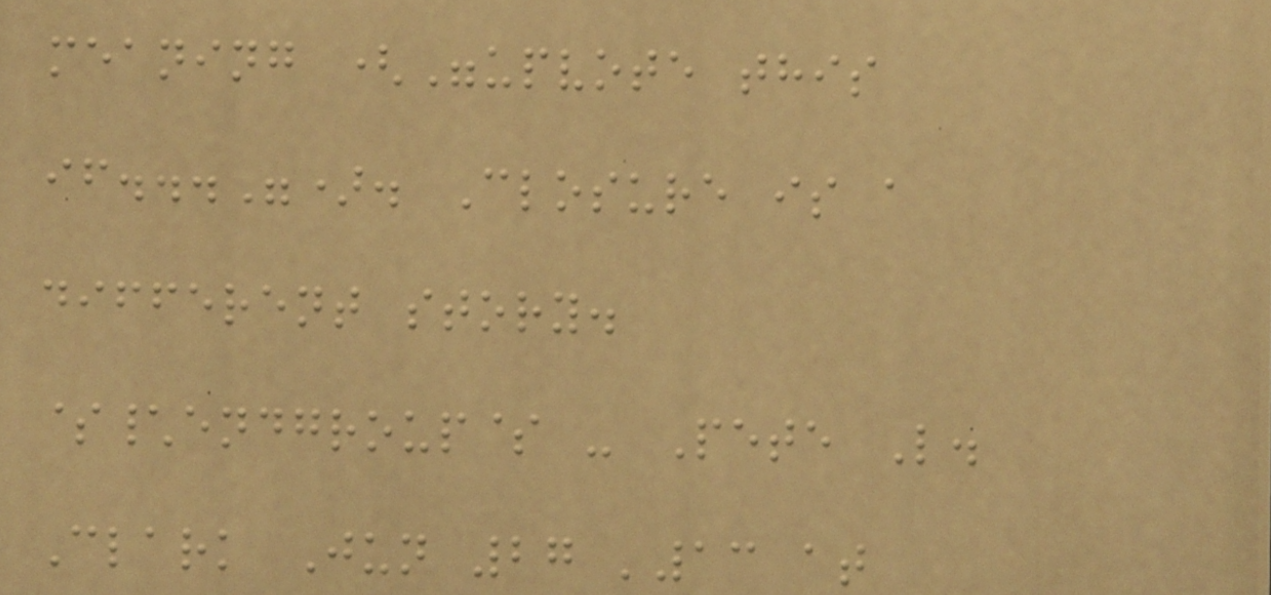meaning ("upvote this
if..."). Closure is a
different story.
$\endgroup$ - Pete L.
Clark Jun 27 '13 at
